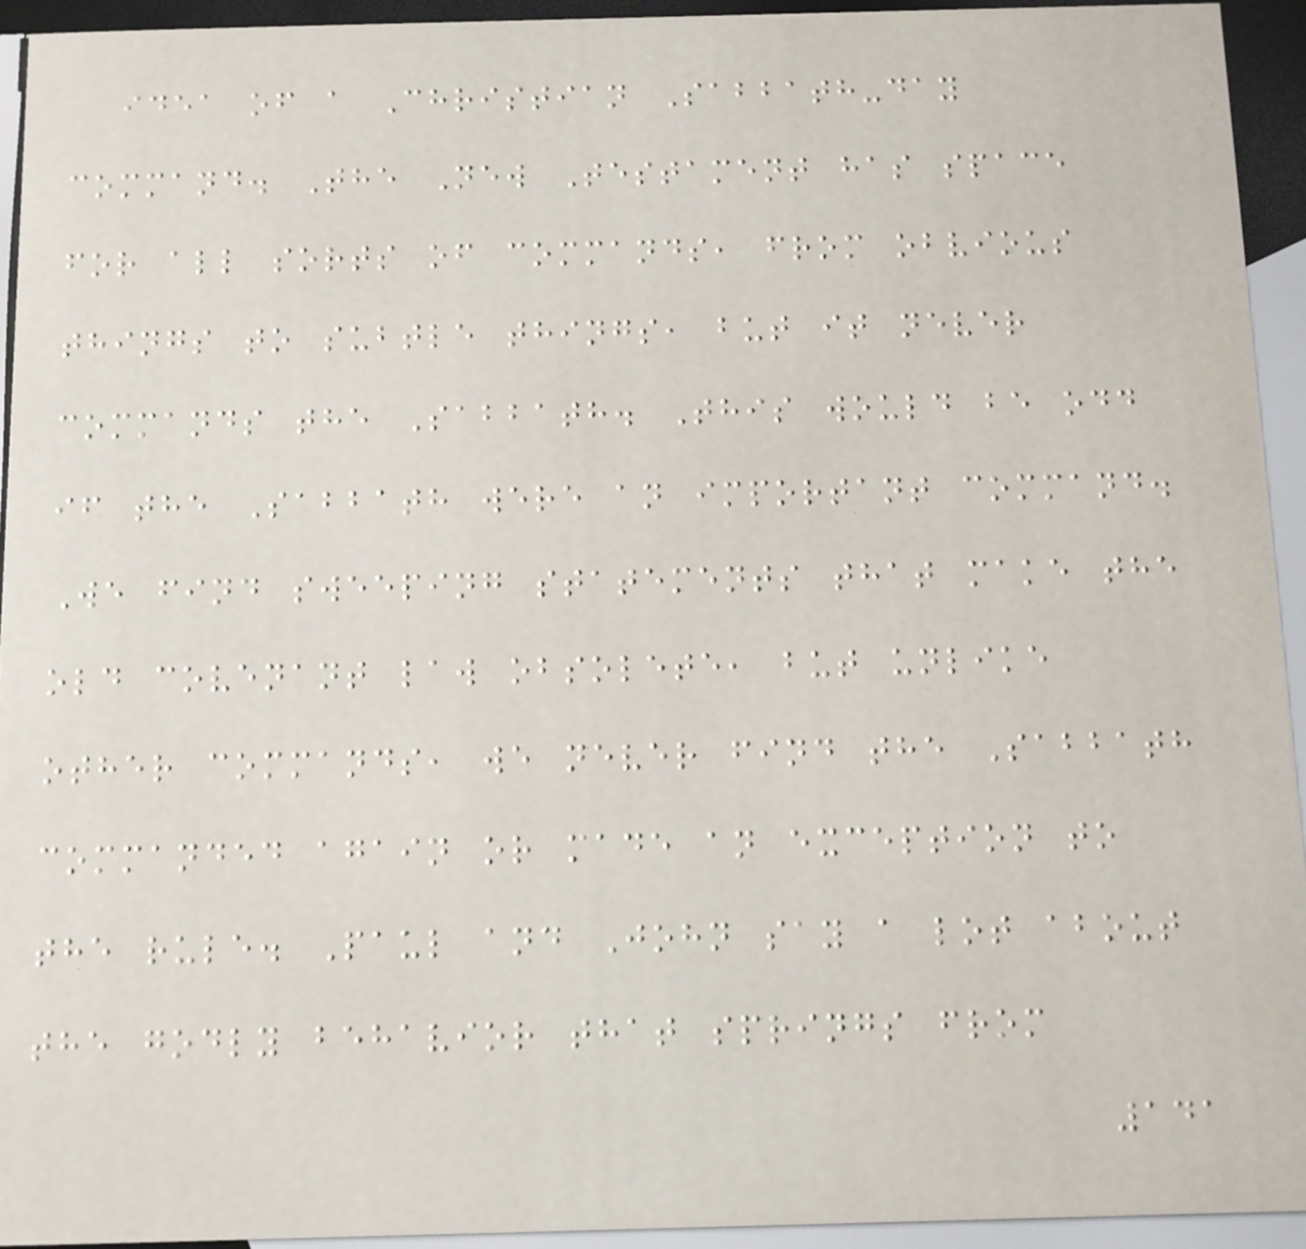idea of a Christian Sabbath-day
command. The New Testament has space
for all sorts of commands, from obvious
things to subtle things, but it never
commands the Sabbath. This would be odd
if the Sabbath were an important command.
We find sweeping statements that make the
old covenant law obsolete, but unlike
other commands, we never find the Sabbath
commanded again or made an exception to
the rule. Paul and John say a lot about
the godly behavior that springs from
141
